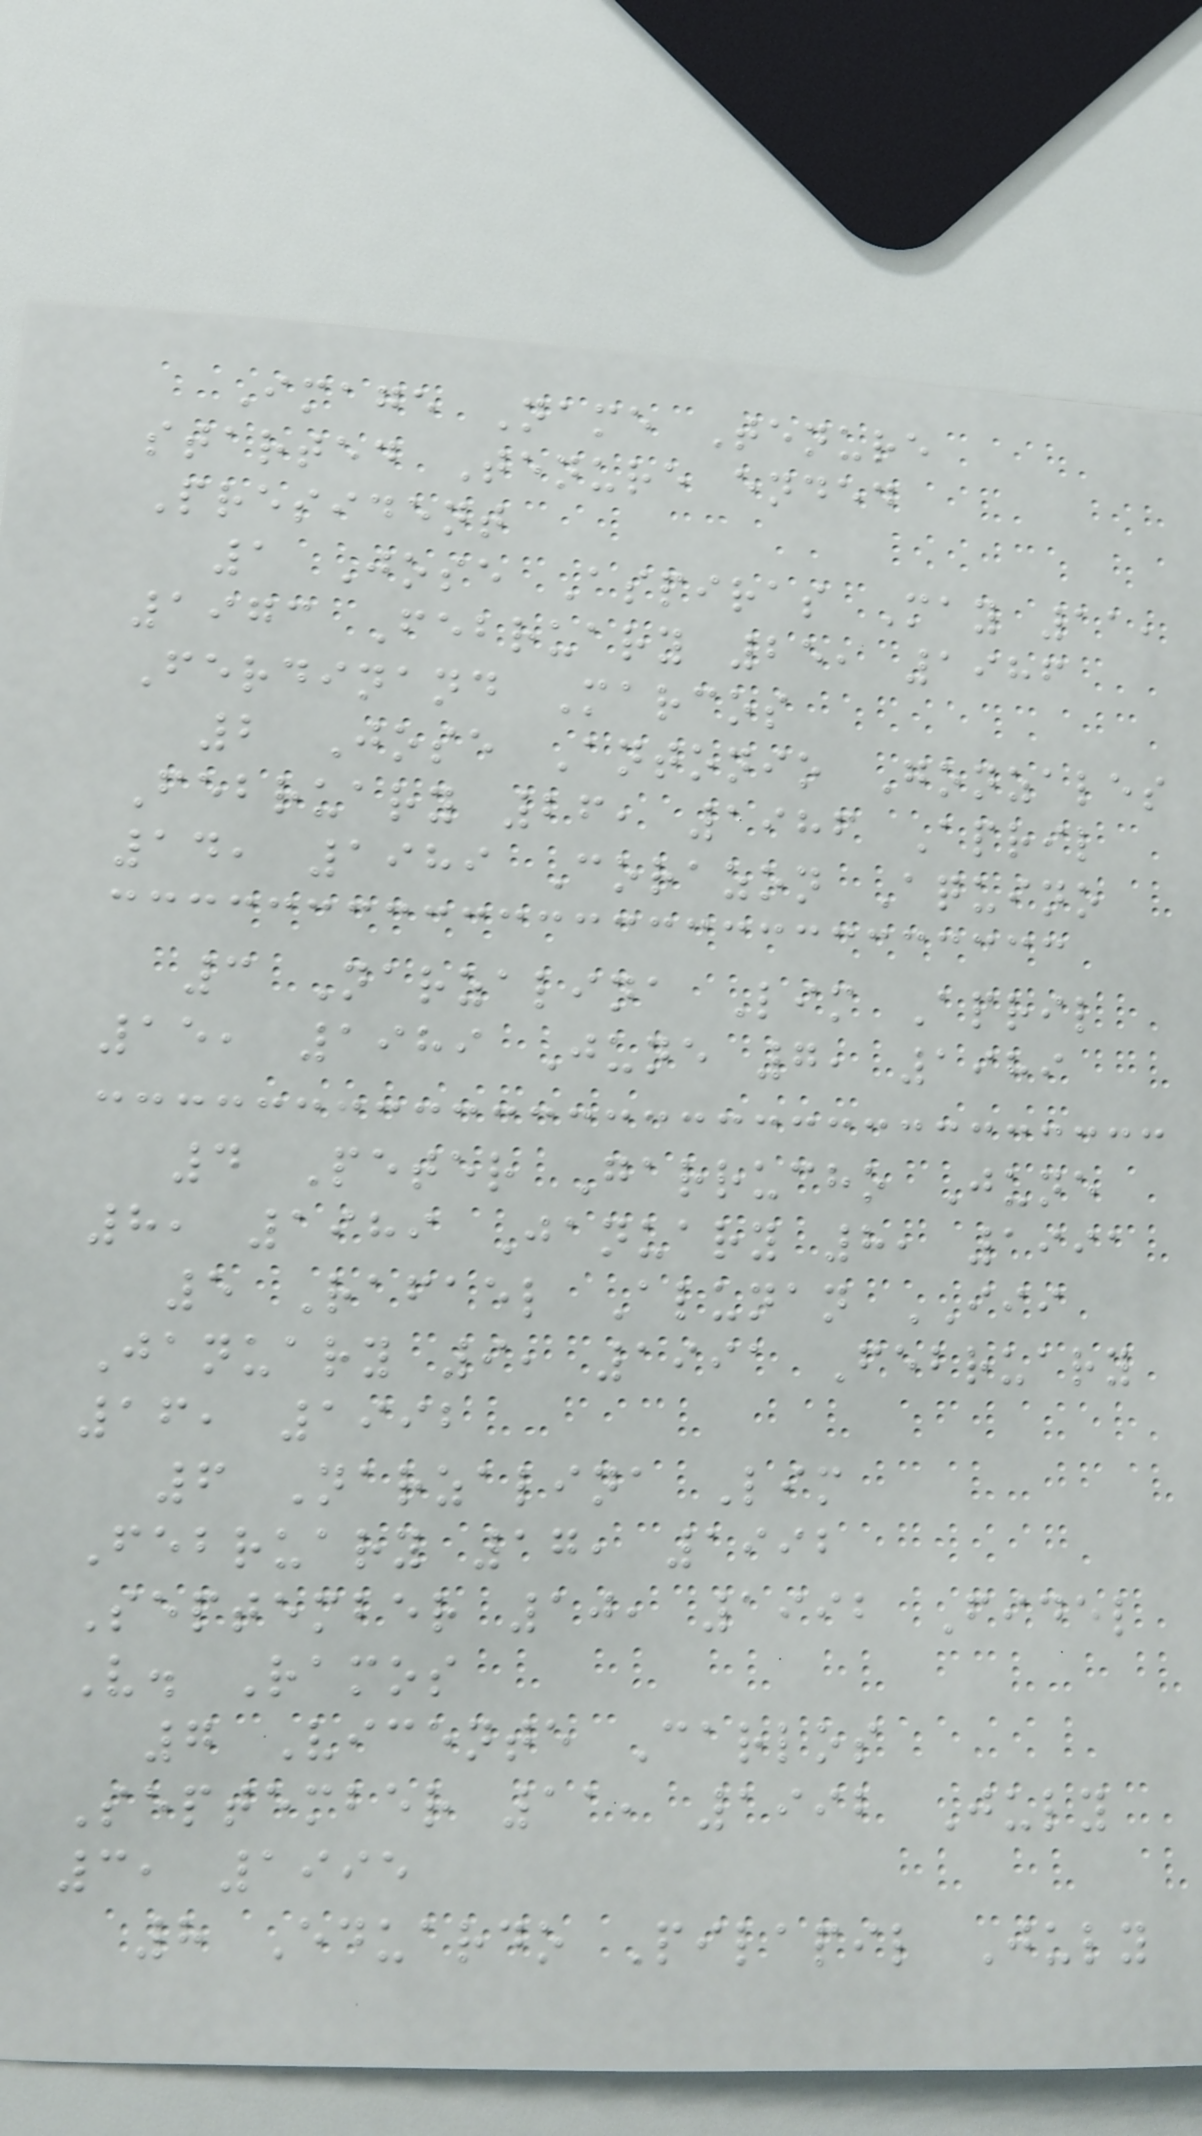Image Name Tenure
started Tenure ended
President
1 Jose Aspiras May 11,
1973 February 25, 1986
Ferdinand Marcos
2 Jose Antonio Gonzales
February 26, 1986 April
14, 1989 Corazon Aquino
3 Narzalina Lim April
15, 1989 June 7, 1989
4 Peter Garrucho June
8, 1989 January 8, 1991
5 Rafael Alunan III
January 9, 1991 February
16, 1992
6 Narzalina Lim
February 17, 1992
September 10, 1992 Fidel
V. Ramos
7 Vicente Carlos
September 11, 1992 July
3, 1995
8 Eduardo Pilapil July
